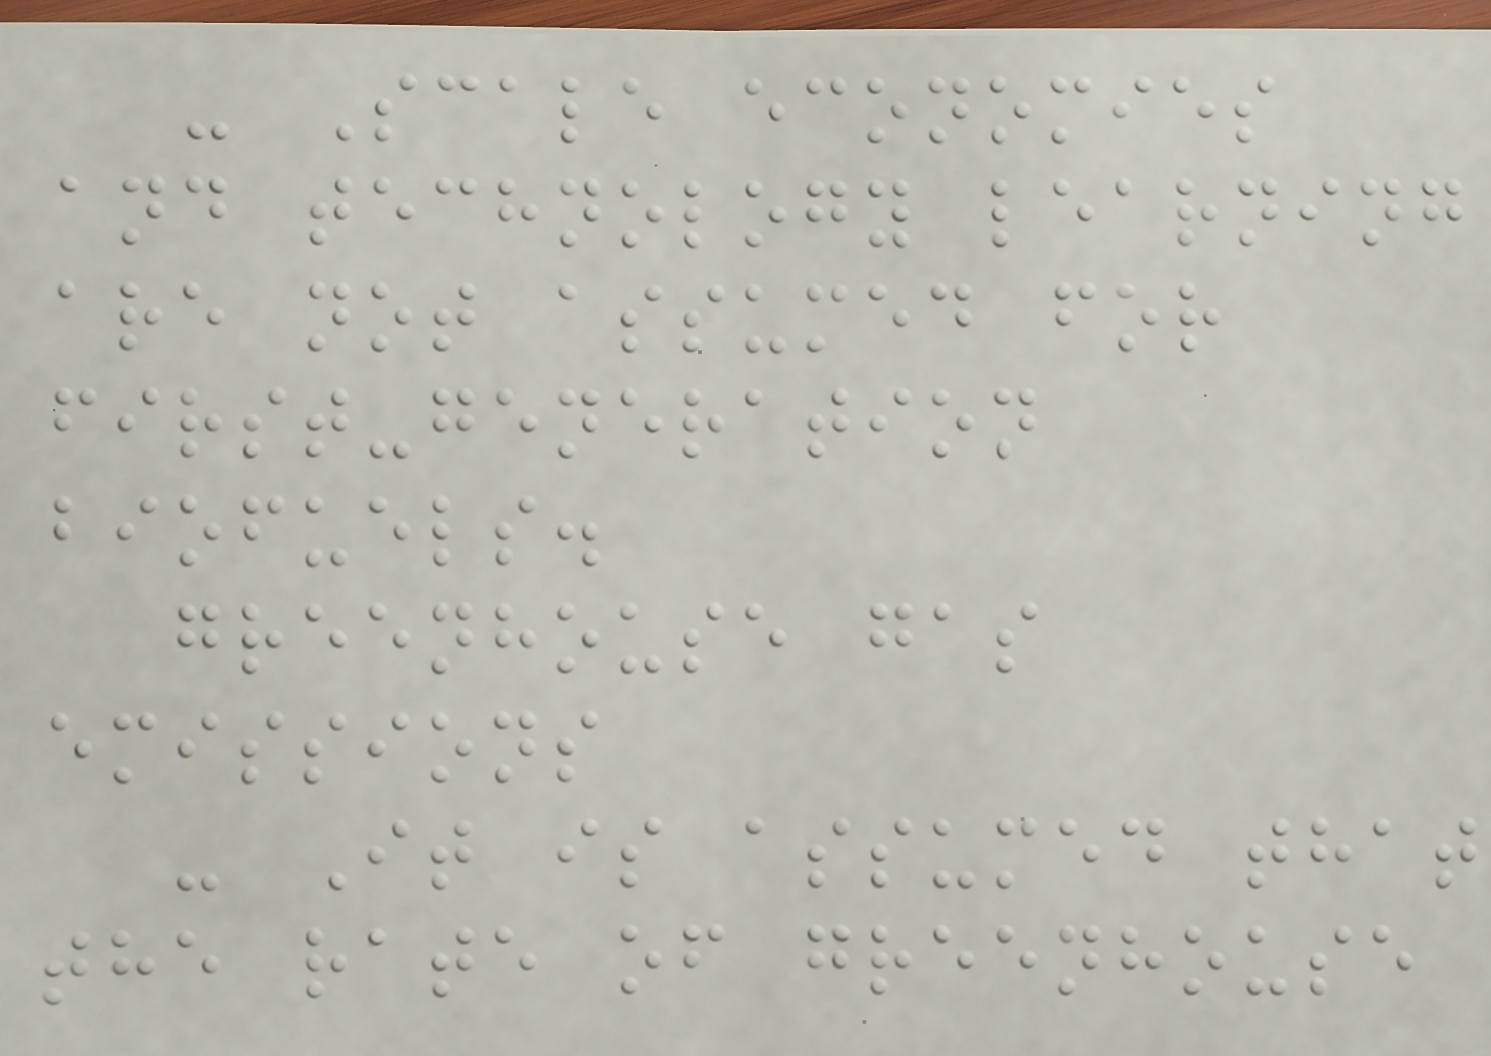- Scale economies
and technology learning
are not assumed for
first-generation
biofuels.
greenhouse gas
emissions
- It is assumed that
the rate of greenhouse
